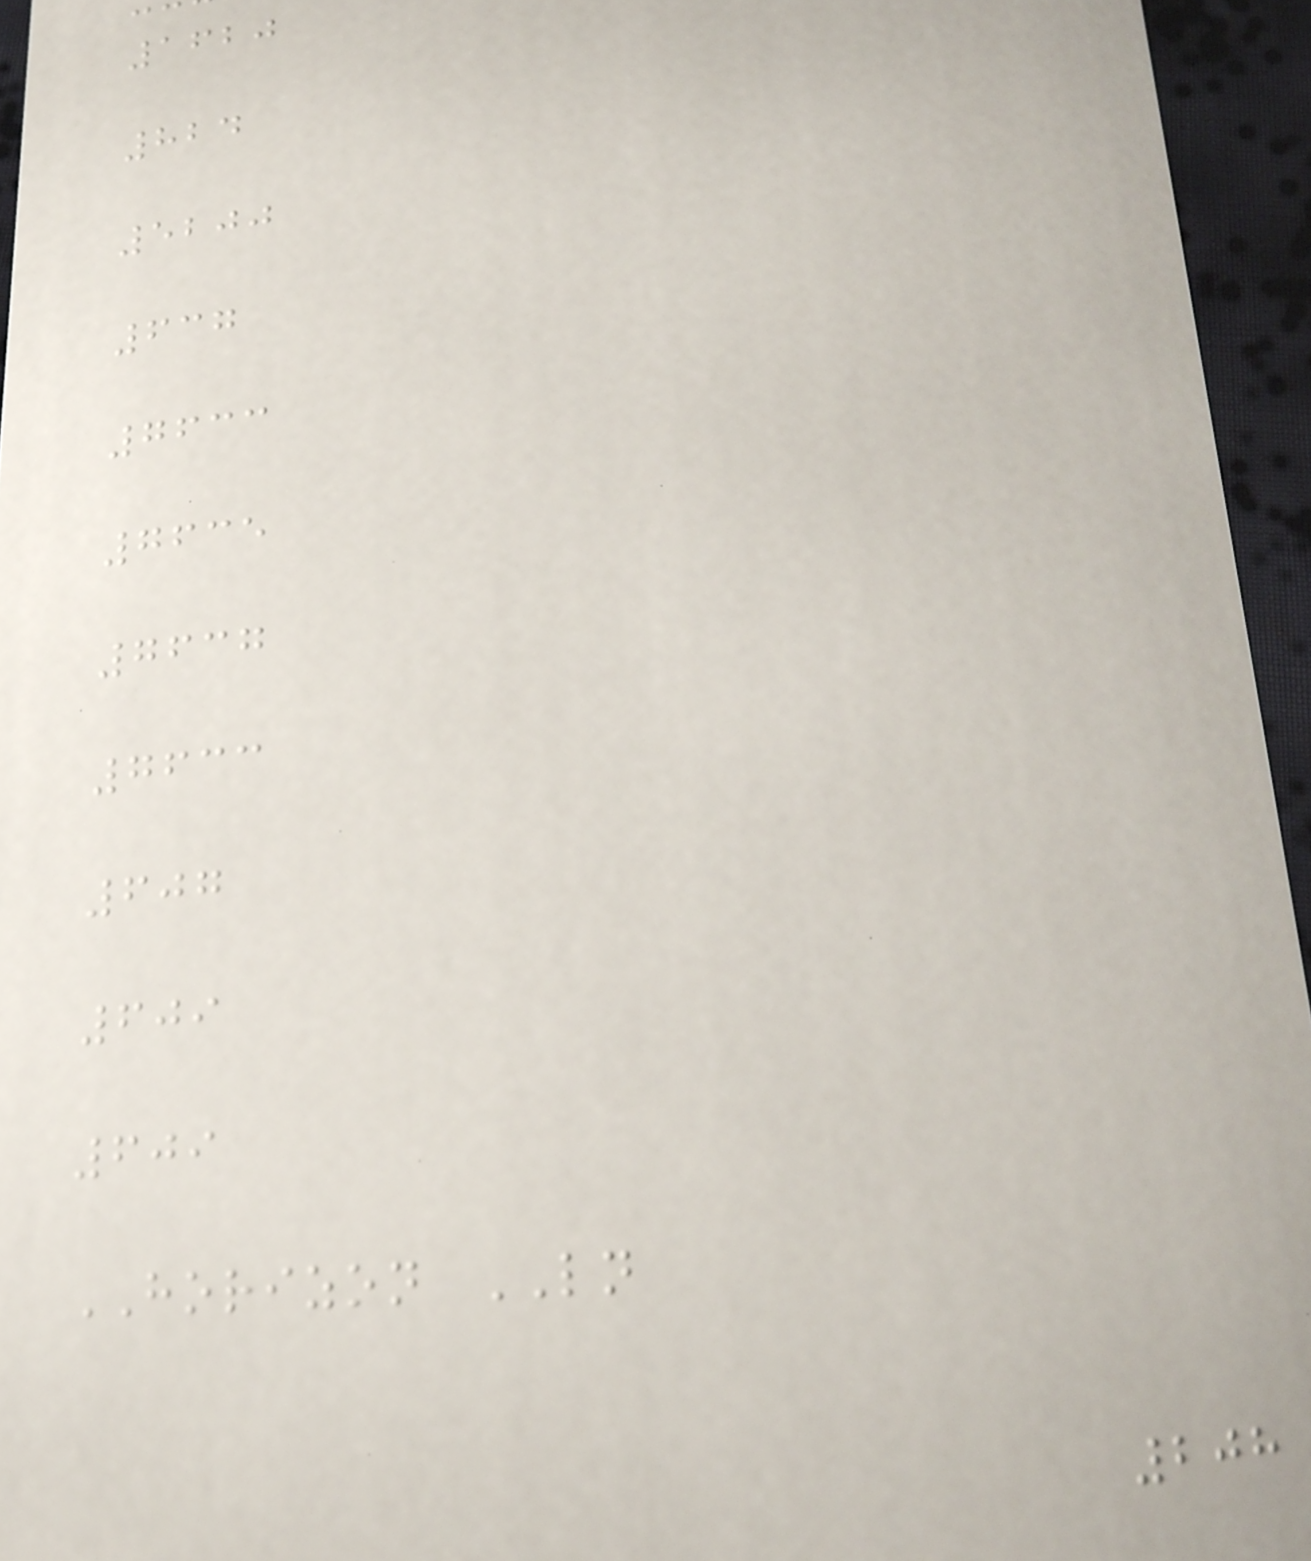1620
824
5200
637
7633
7635
7637
7633
607
609
609
HORIZON LN
208
